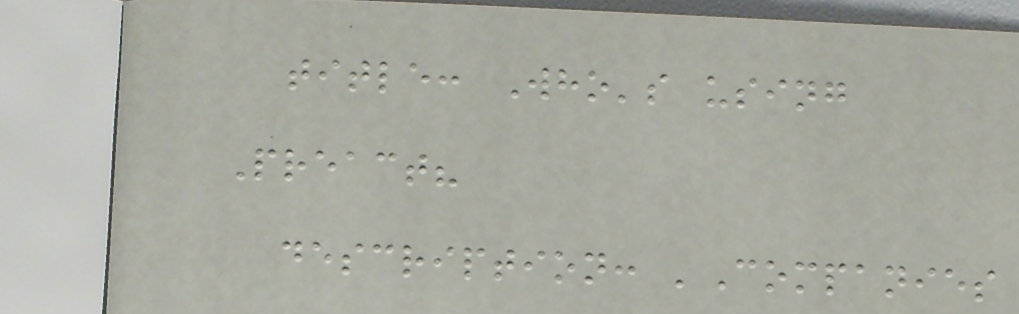title: Who's using
Preact?
description: 'Companies
